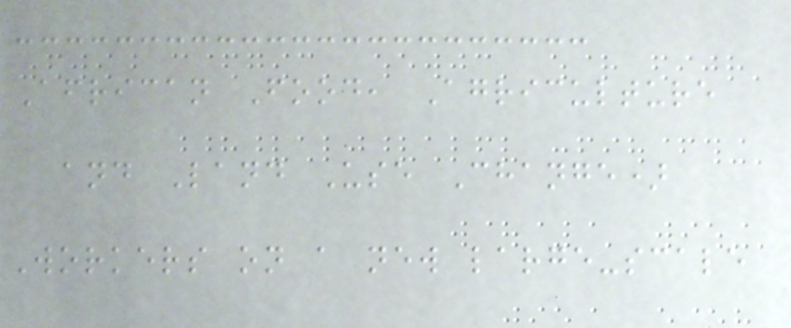African Food, Agriculture
and Land Use Change)
Workers on a new large-scale
